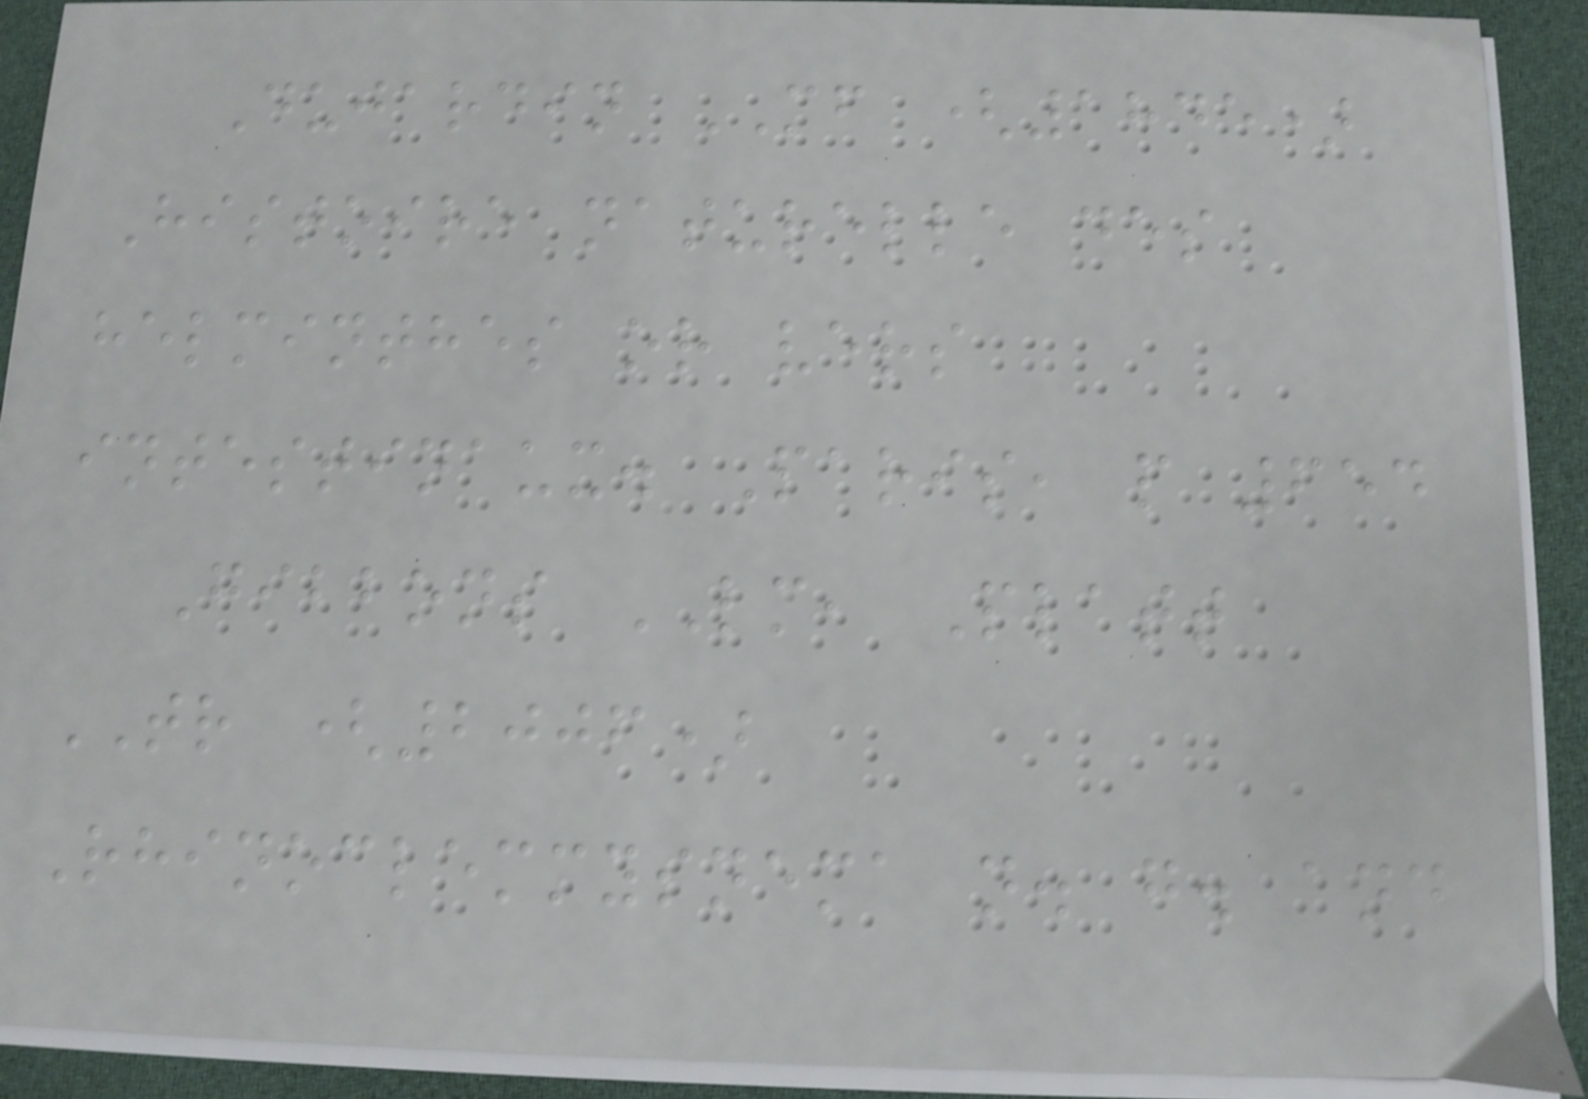Dujardin MF (1845)
Histoire naturelle des
helminthes or vers
intestinaux. Paris, p 654
Gibbons LM, Platt
TR (2006)
Rhinoclemmysnema n. g. and
